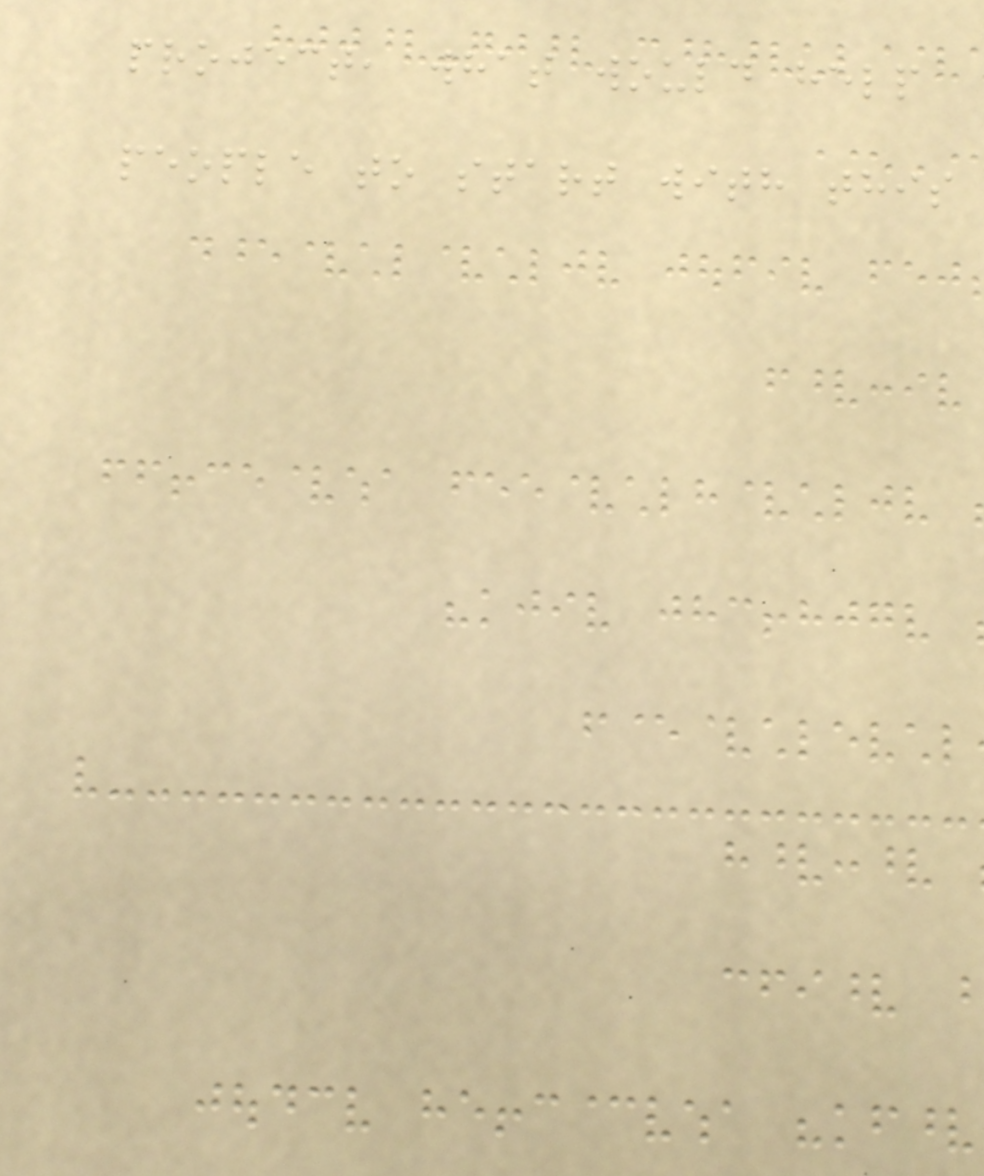project, what would help
people to start with this
